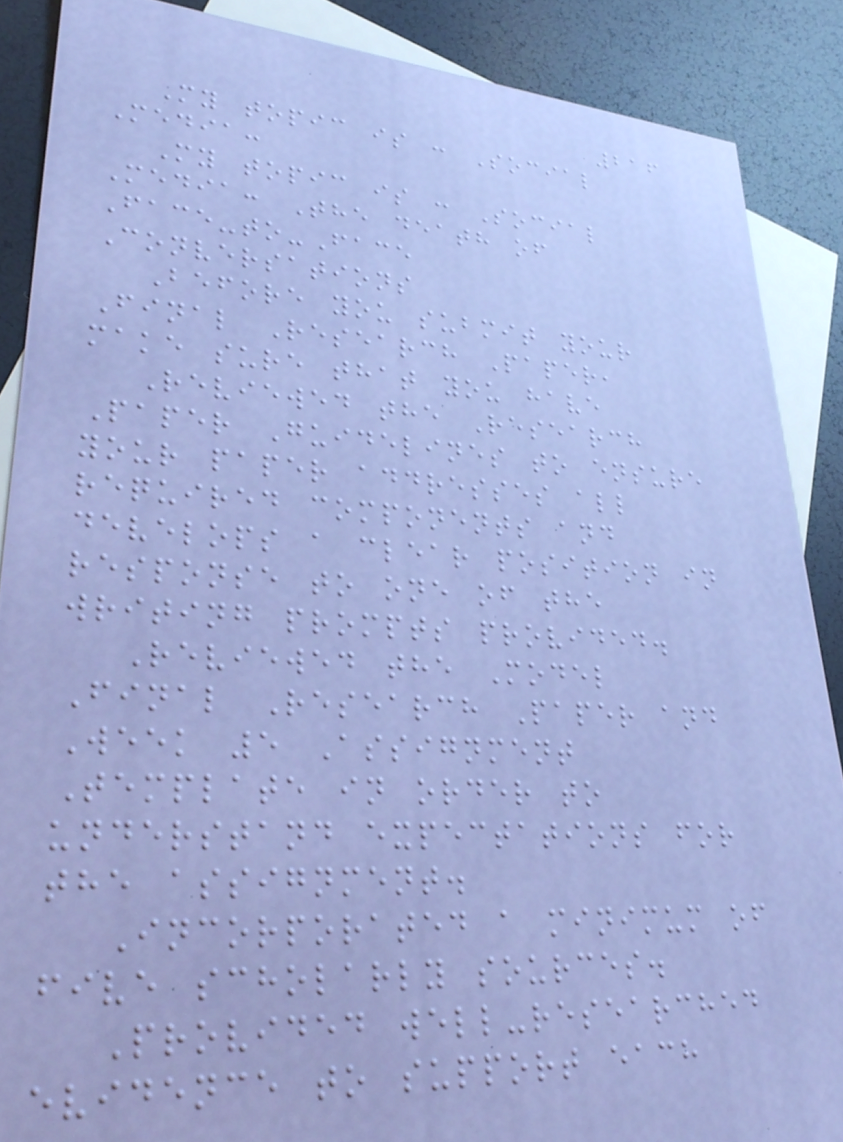216
My topic is : Social
Media:
My topic is : Social
Media: The death of
Face-to-Face
Conversations
Before you submit your
Final Research Paper,
make sure that you have
Reviewed the Research
Paper Guidelines to ensure
your paper addresses all
required components and
develops a clear position in
response to one of the
writing prompts provided.
Reviewed the Model
Final Research Paper and
Week 5 Assignment
Template in order to
understand expectations for
the assignment.
Incorporated a minimum of
five scholarly sources.
Provided well-researched
evidence to support each
